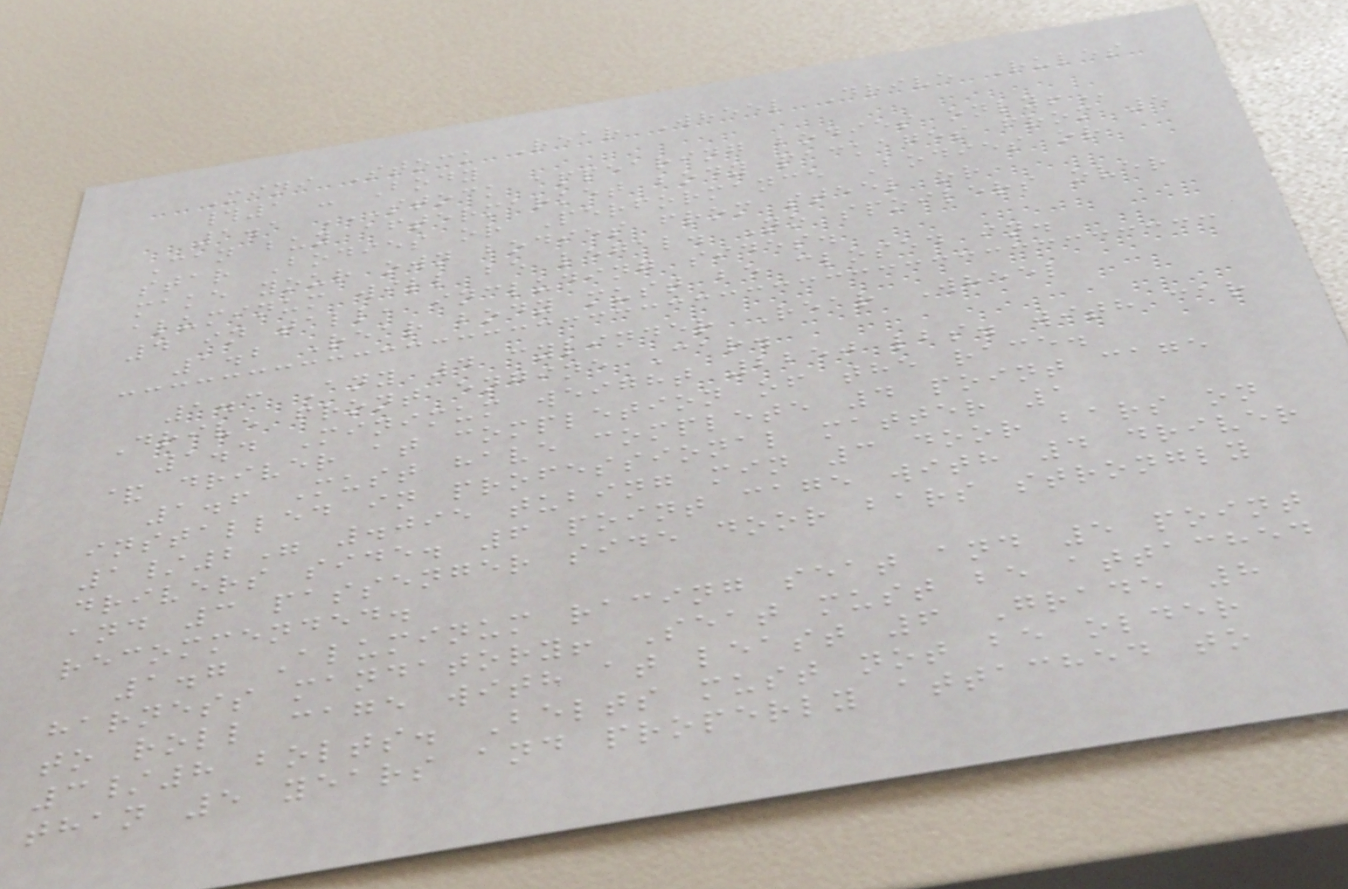Mini Stock Rear Wheel Drive Rules
#1 - Body
1.1 STOCK APPEARING BODIES ONLY!
Can buy aftermarket body packages from 5
star Bodies or Performance Bodies or
make your own bodies from steel or
aluminum will be legal. No spoilers over
4 in tall, including sides.
1.2 Rear body must be closed in.
1.3 Any 4 cylinder Rear Wheel
Drive front engine Car.
1.4 Minimum weight 2250 lbs. with car
& driver at completion of the race.
1.6 Must have complete 4 point cage
installed in professional matter 1
1/2" .095 tubing min 3 door bars on
drivers side. 6 point cage with 4 driver
and 3 passenger side door bars strongly
recommended.
1.7 Aluminum racing seat and 5 point
harness mandatory! Seat must be attached
to roll cage with at least 6 Grade 8
3/8 bolts. Belts must not be older
than 5 years and properly attached to
